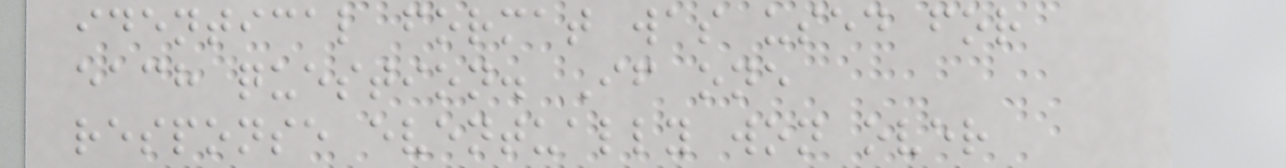identical format was used for
each question. If one
response eventually won over
